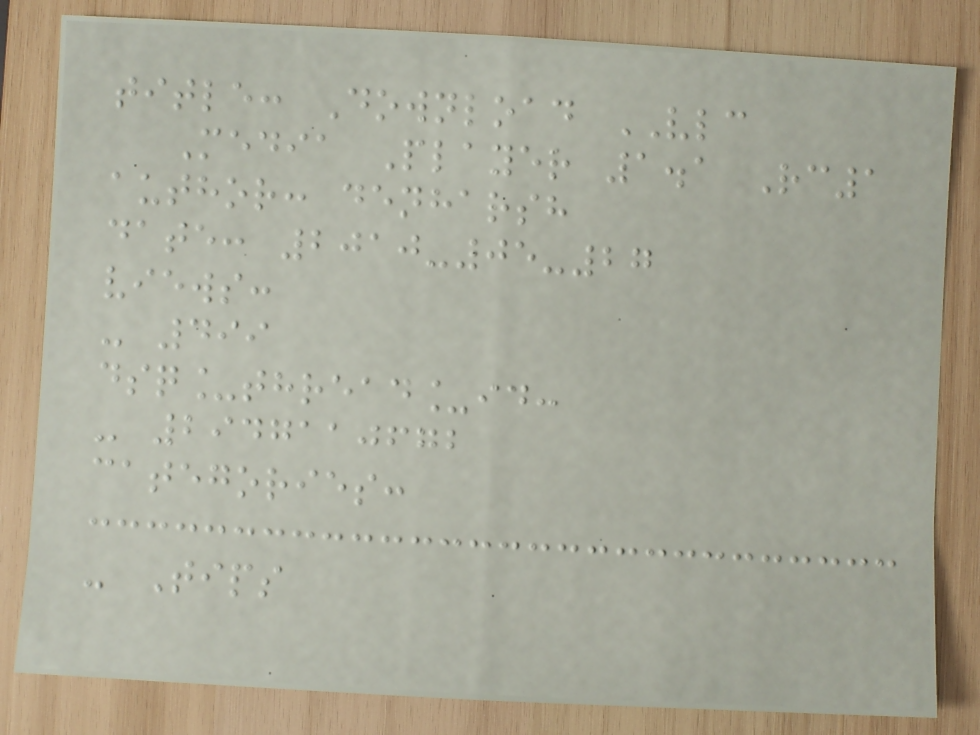title: Download VLC
Media Player 1.1 Rc1
author: denharsh
date: 2010-05-27
views:
- 499
dsq_thread_id:
- 2947110672
categories:
- Tips
